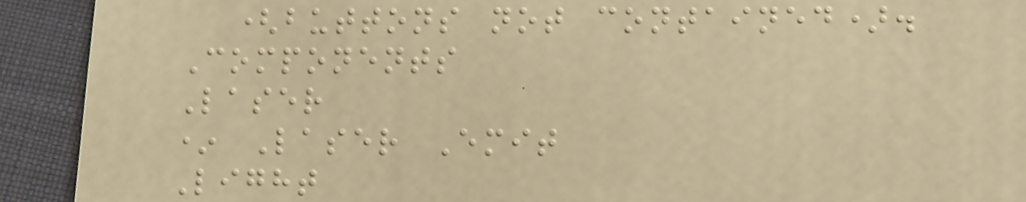(buttons not contained).
Components
Laser
* Laser Emit
Light
